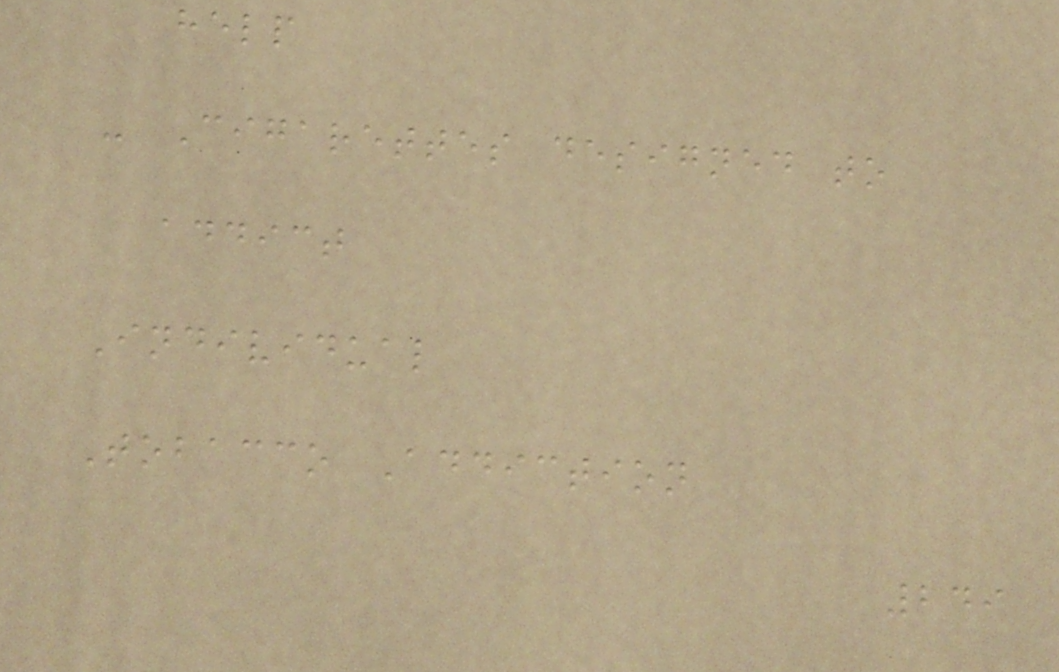help
- Cigarettes designed to
addict
Individual
Tobacco Addiction
249
